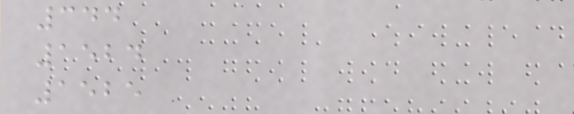344
1524
1525
